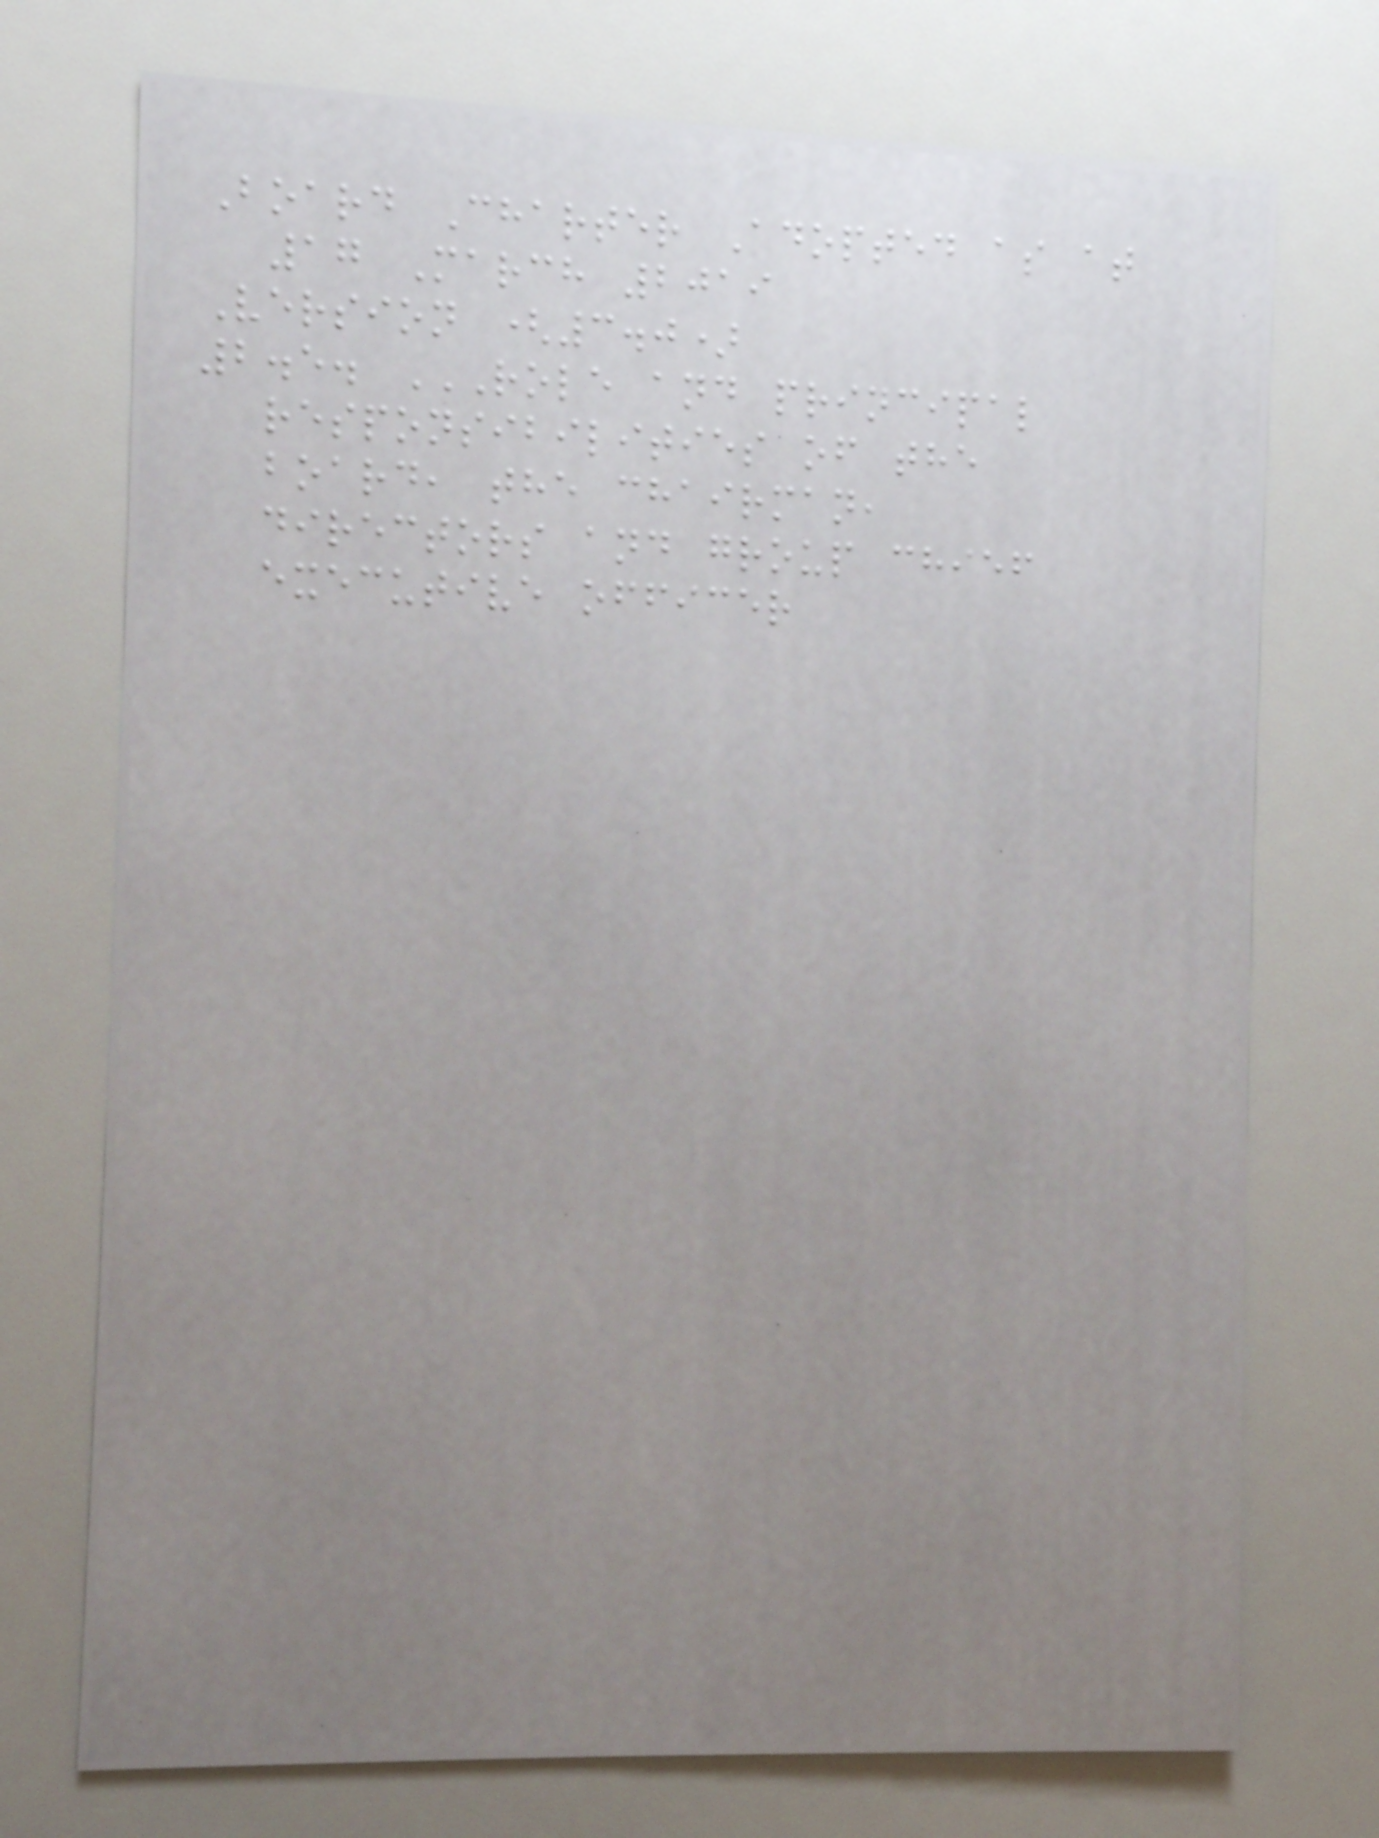Board Charter Adopted as at
17 March 2019
Version (3.0)
2.5. ROLE AND PRINCIPAL
RESPONSIBILITIES OF THE
BOARD, THE CHAIRMAN,
DIRECTORS AND GROUP CHIEF
EXECUTIVE OFFICER
